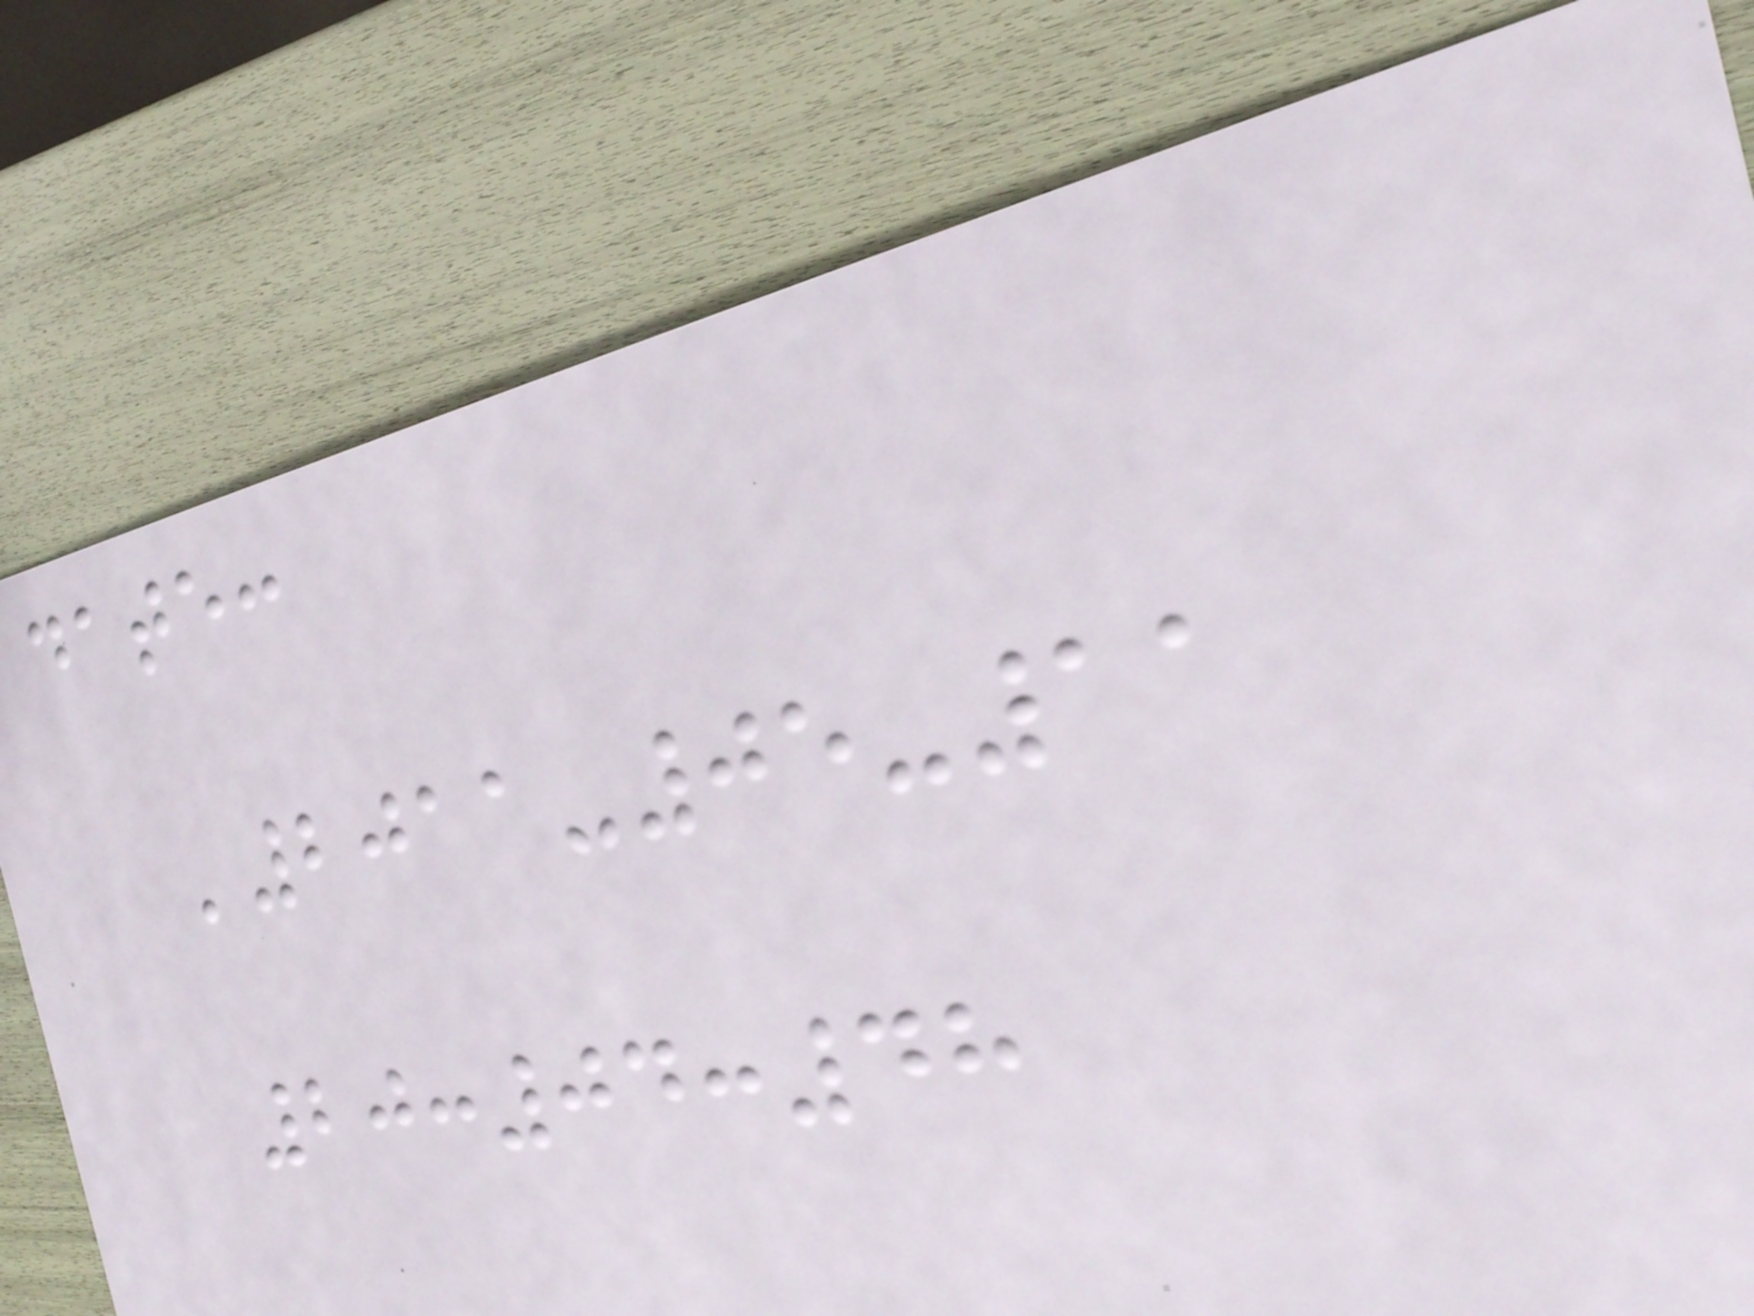date:
'2011-05-11
20:04:48
